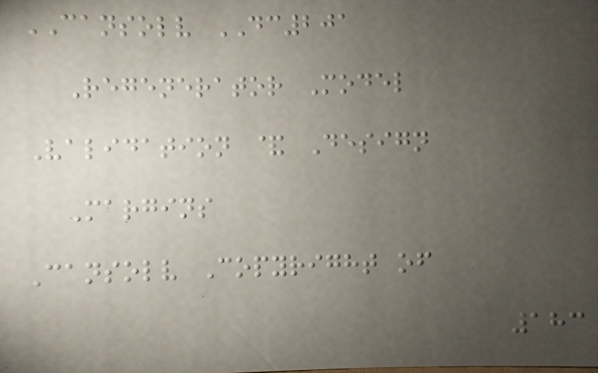CANSOLV DC201
Regenerator Model
Validation & Design
Margins
Cansolv Copyright of
183
